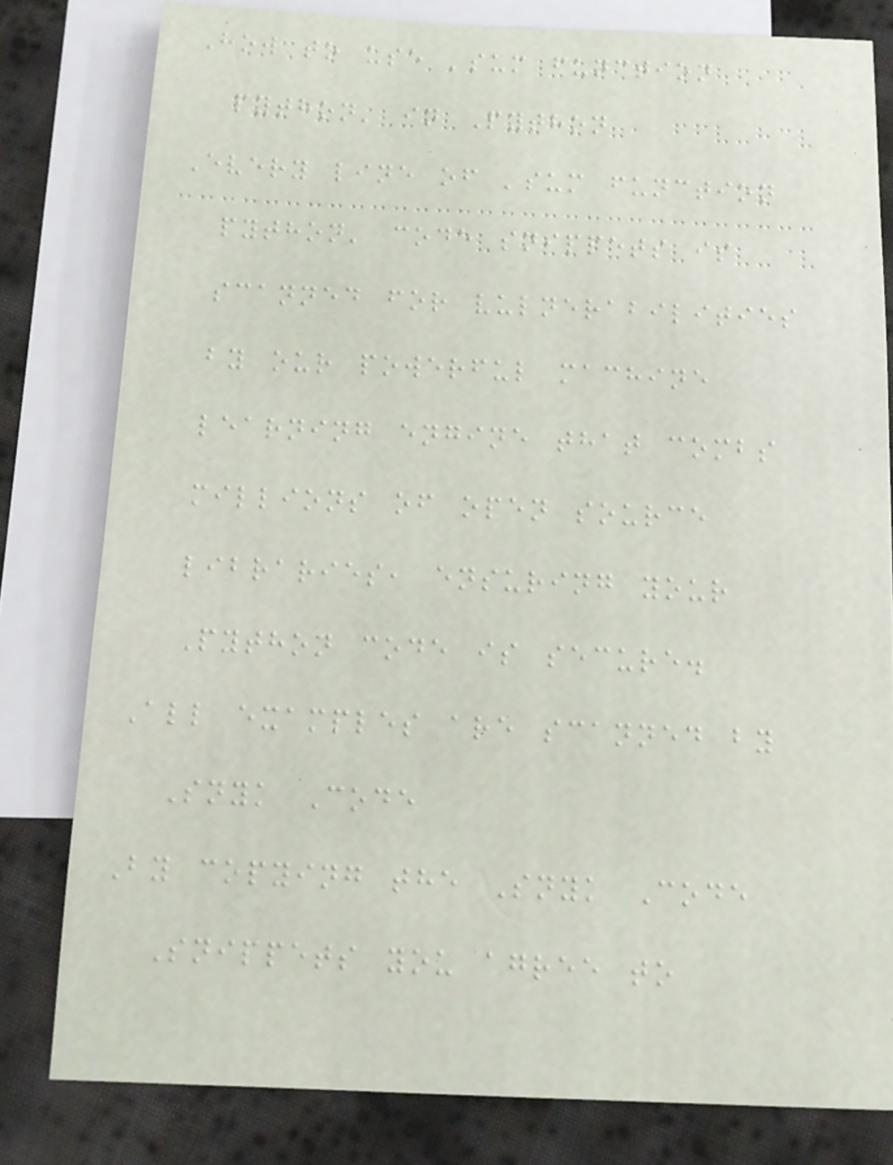How to use 'sum function
python' in Python
Every line of 'sum function
python' code snippets is
scanned for vulnerabilities
by our powerful machine
learning engine that combs
millions of open source
libraries, ensuring your
Python code is secure.
All examples are scanned by
Snyk Code
By copying the Snyk Code
Snippets you agree to
